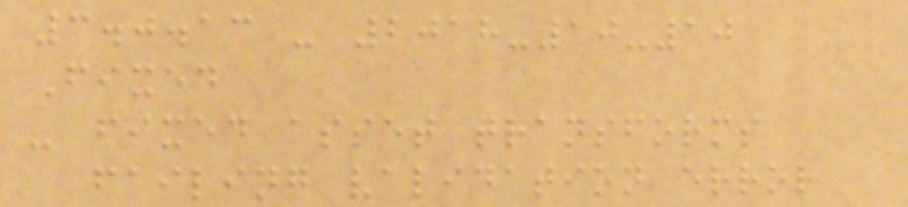3.0.13 - 2018-10-10
Fixed
- fixed asset transforms
failing validation error
